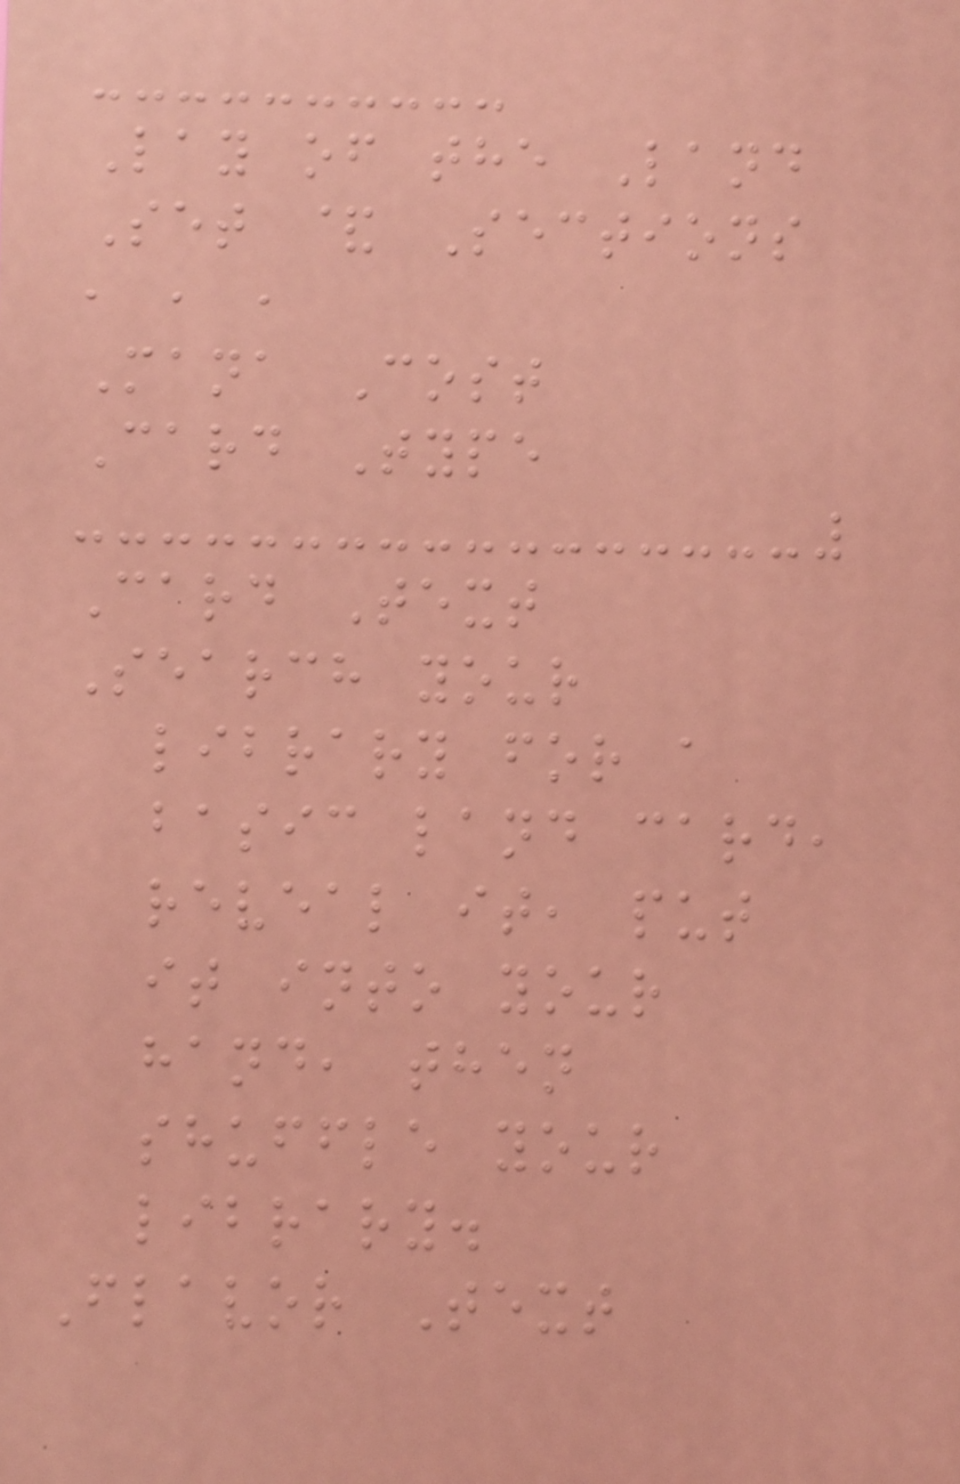Lay of the Land
Set & Sections
, , ,
Mana Cost
Card Type
Card Text
Search your
library for a
basic land card,
reveal it, put
it into your
hand, then
shuffle your
library.
Flavor Text
